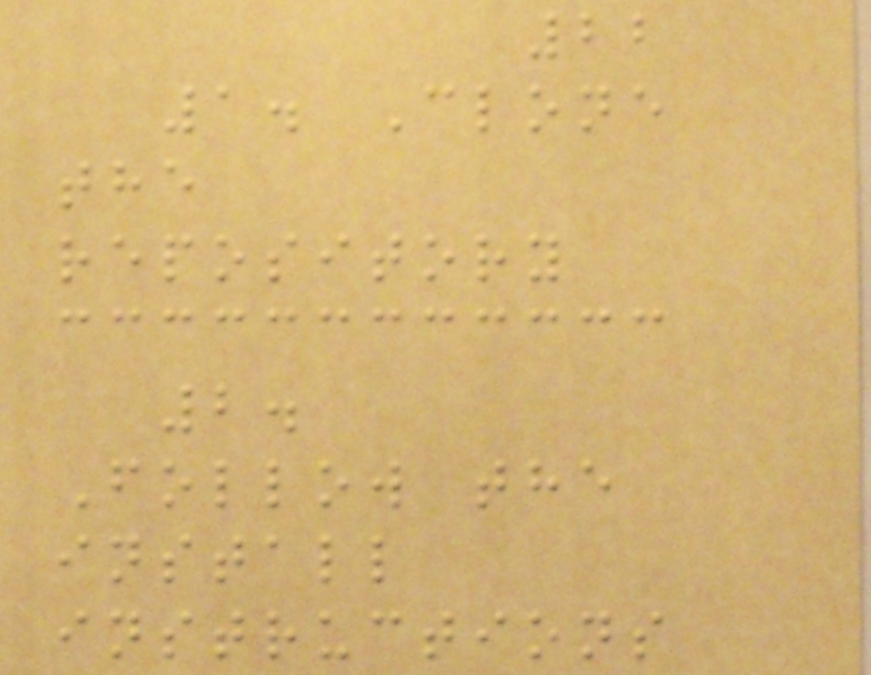22
1. Clone
the
repository
2.
Follow the
install
instructions
